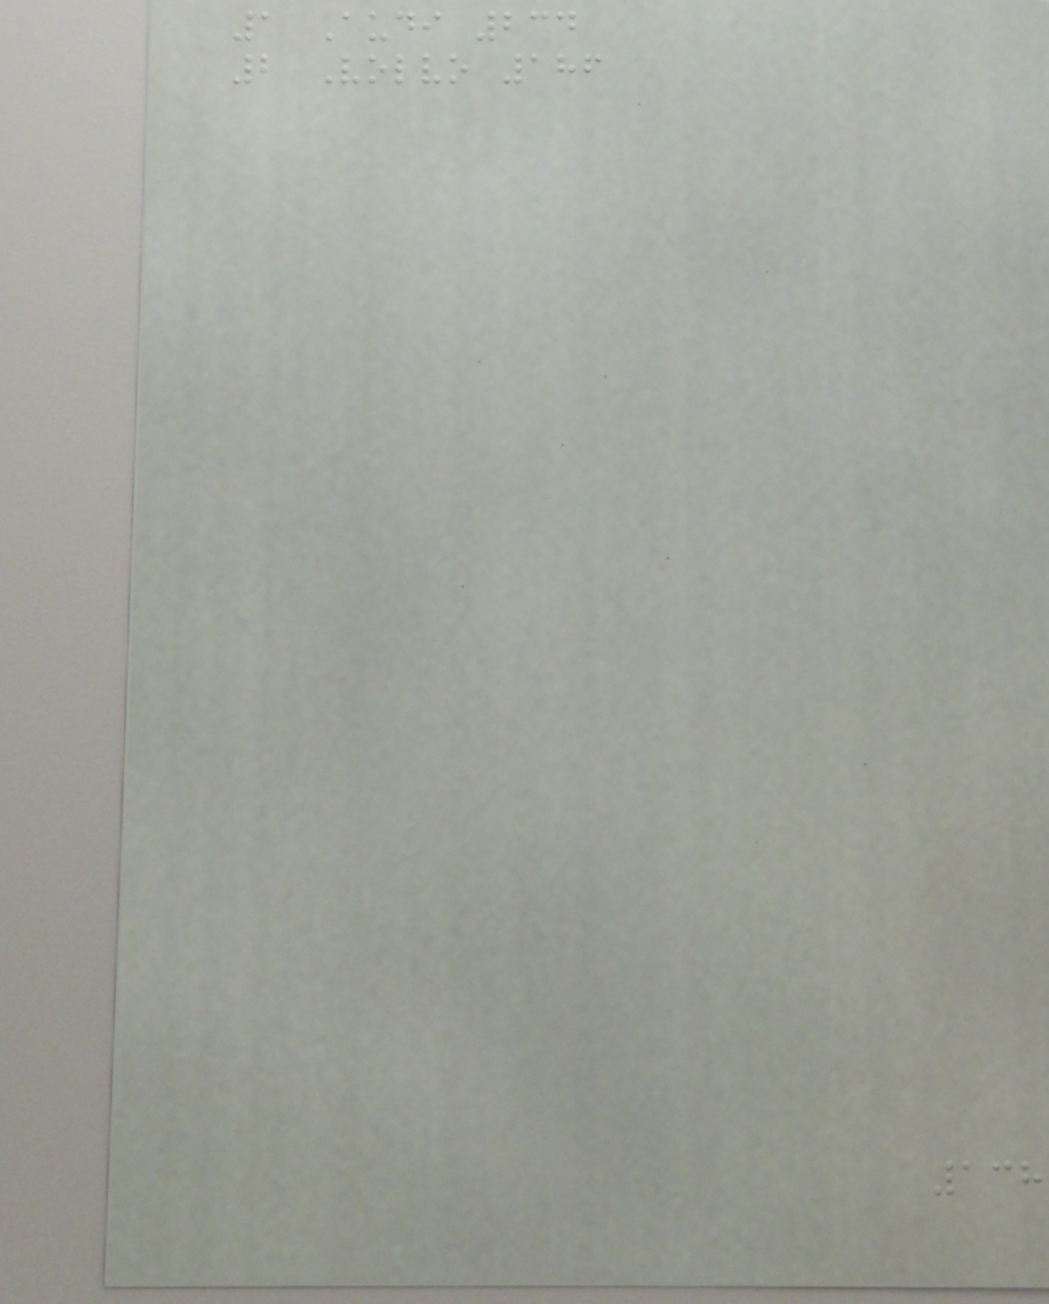1 Audi 234
2 Volvo 186
138
